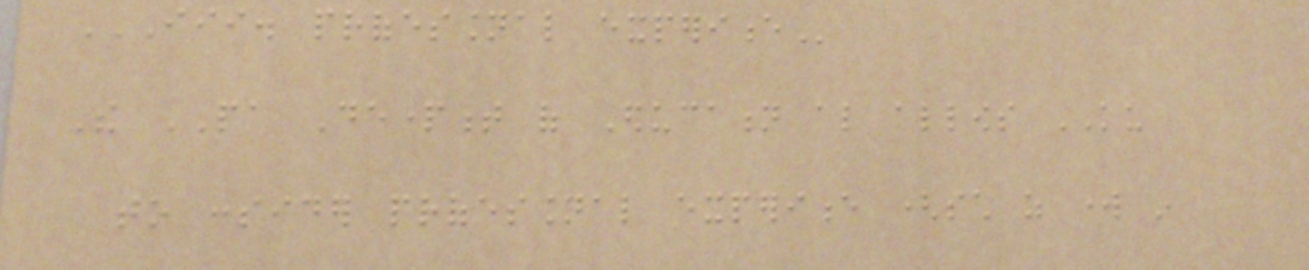III. PROFESSIONAL EXPERIENCE
The PA Department of Education also allows KU
to consider professional experience (such as work in
